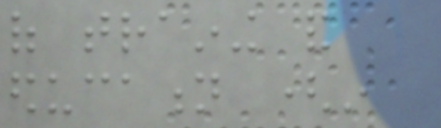of training and
education (in
